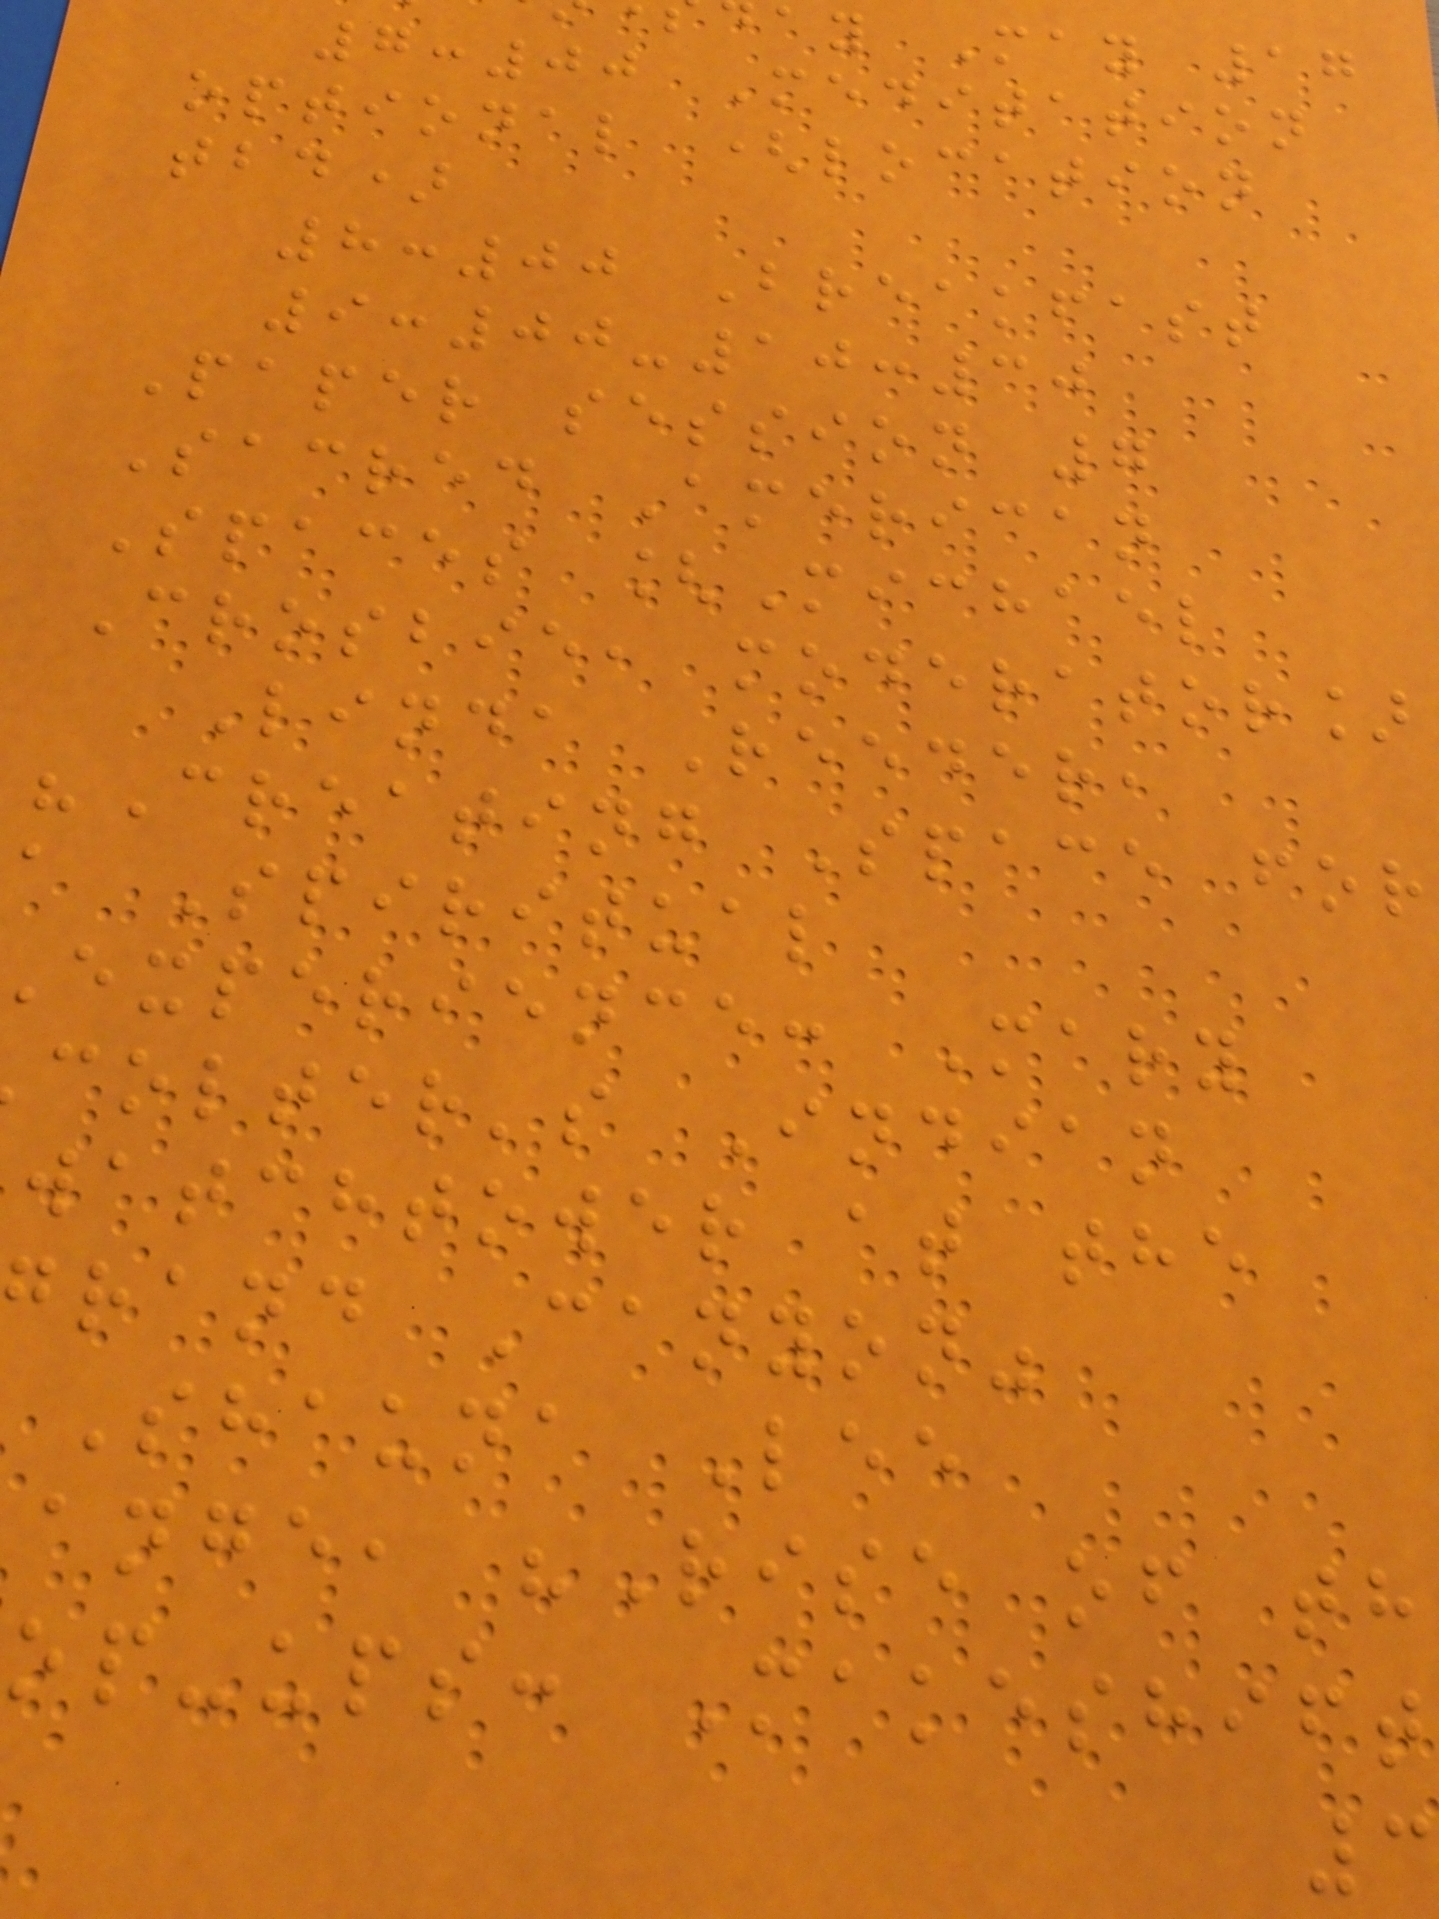ay May 17
7:00 Meditation
optional (location
tbd)
8:00 Breakfast
9:00-10:30
Paper session 7
Sacred American
Spaces [Michael
Crosbie, moderator]
Linda Reeder,
"Creating Space for
a Spiritual
experience: Mary
colter's Indian
watchtower at the
rand Canyon"
Shauna Lee
ange, "Rise of th
op-ups: Makeshift
